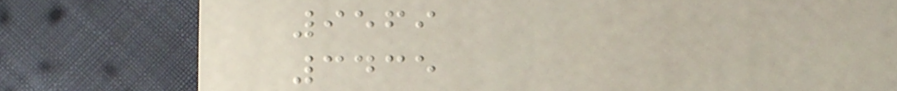9569
3435
